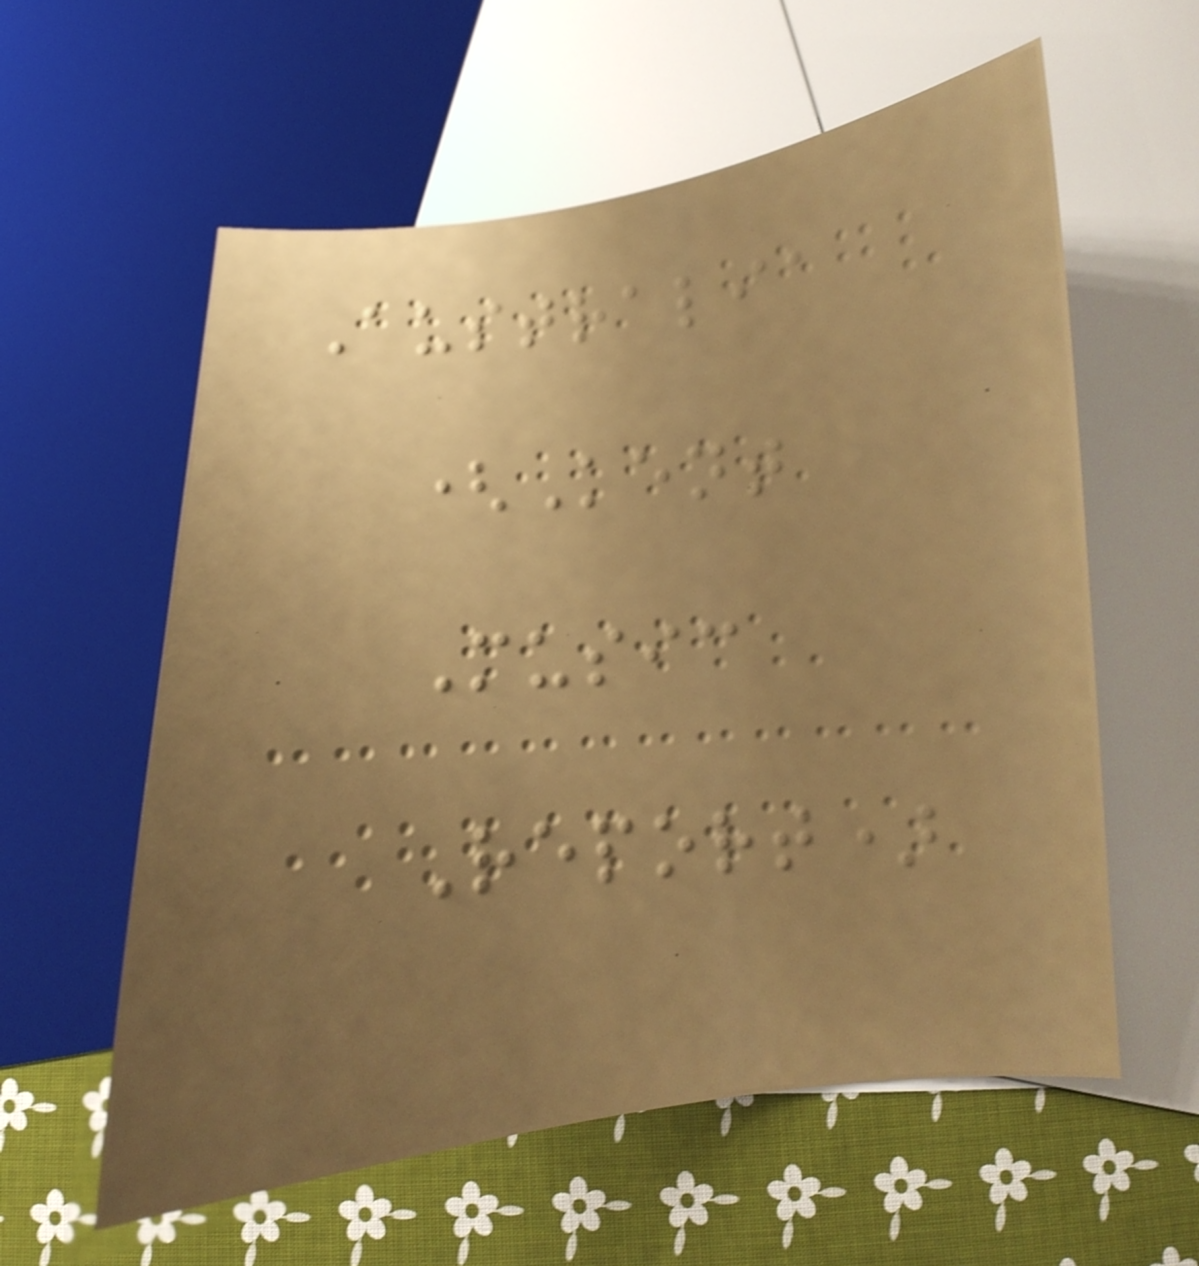Australia
(Kent
Music
Report)
